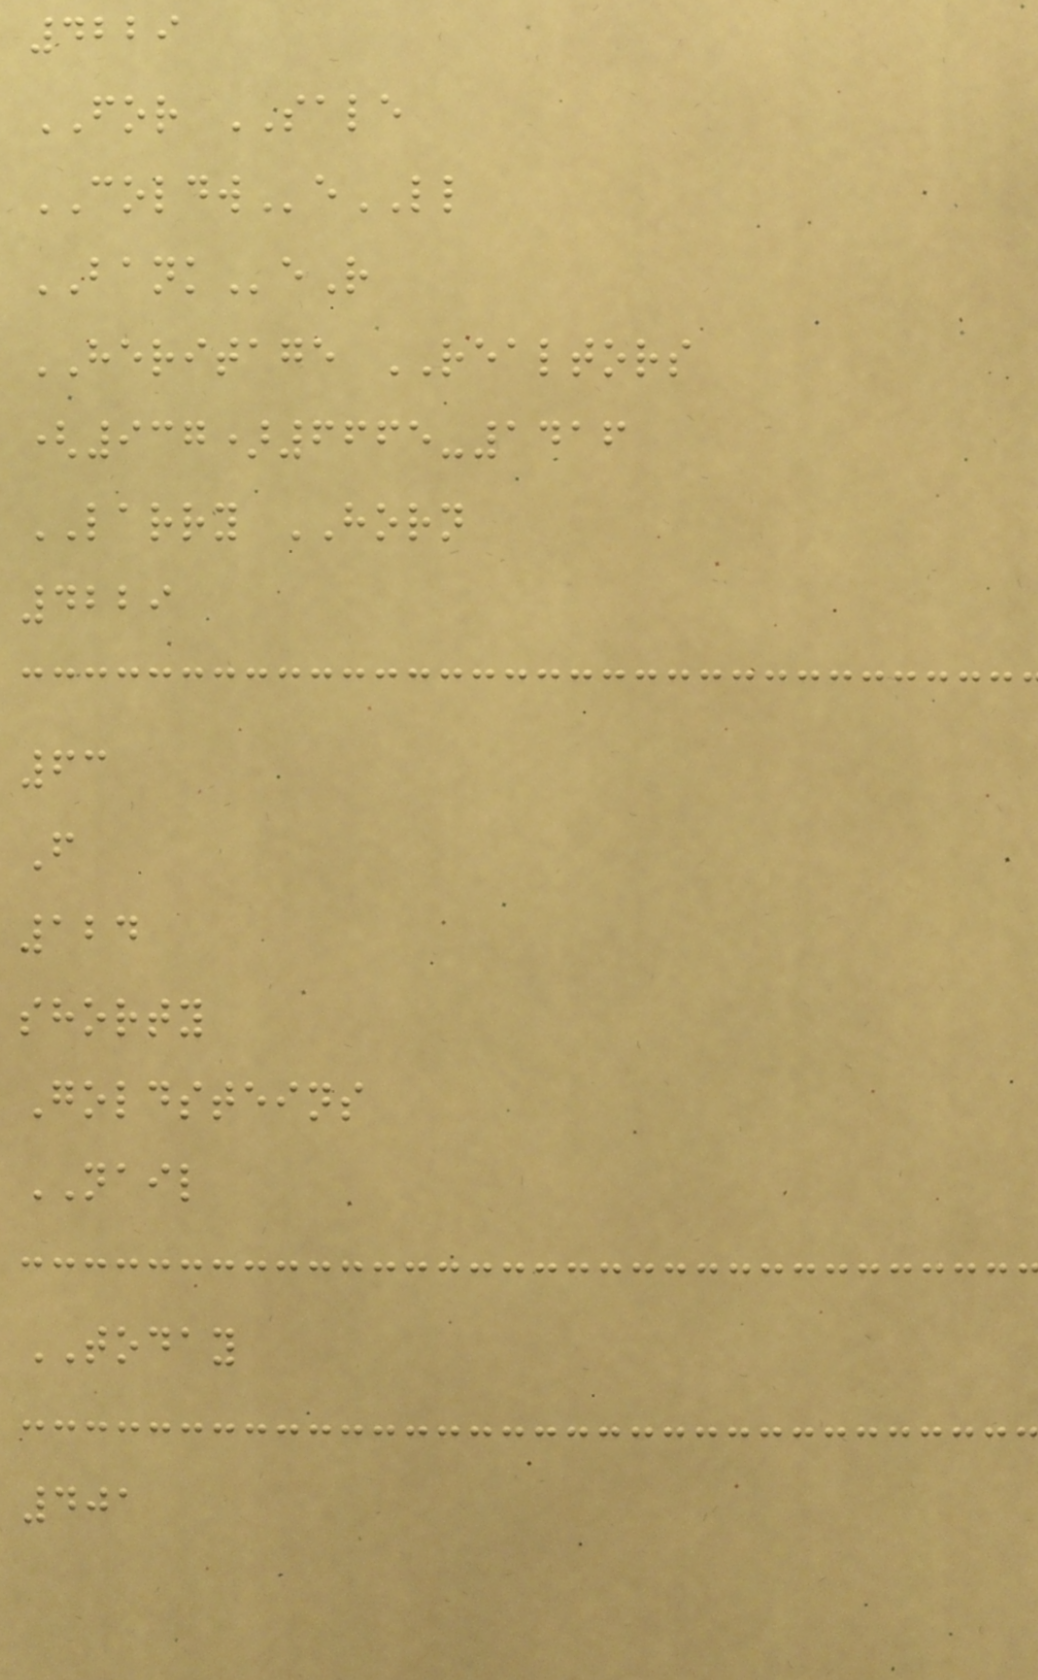4229
FOR SALE
COLDWeLL
BANKeR
HERITAGE REALTORS
(937)6665-1416
LARRY HORN
4229
63
F
124
shorty
Goldsteins
NAIL
TODAY
401
